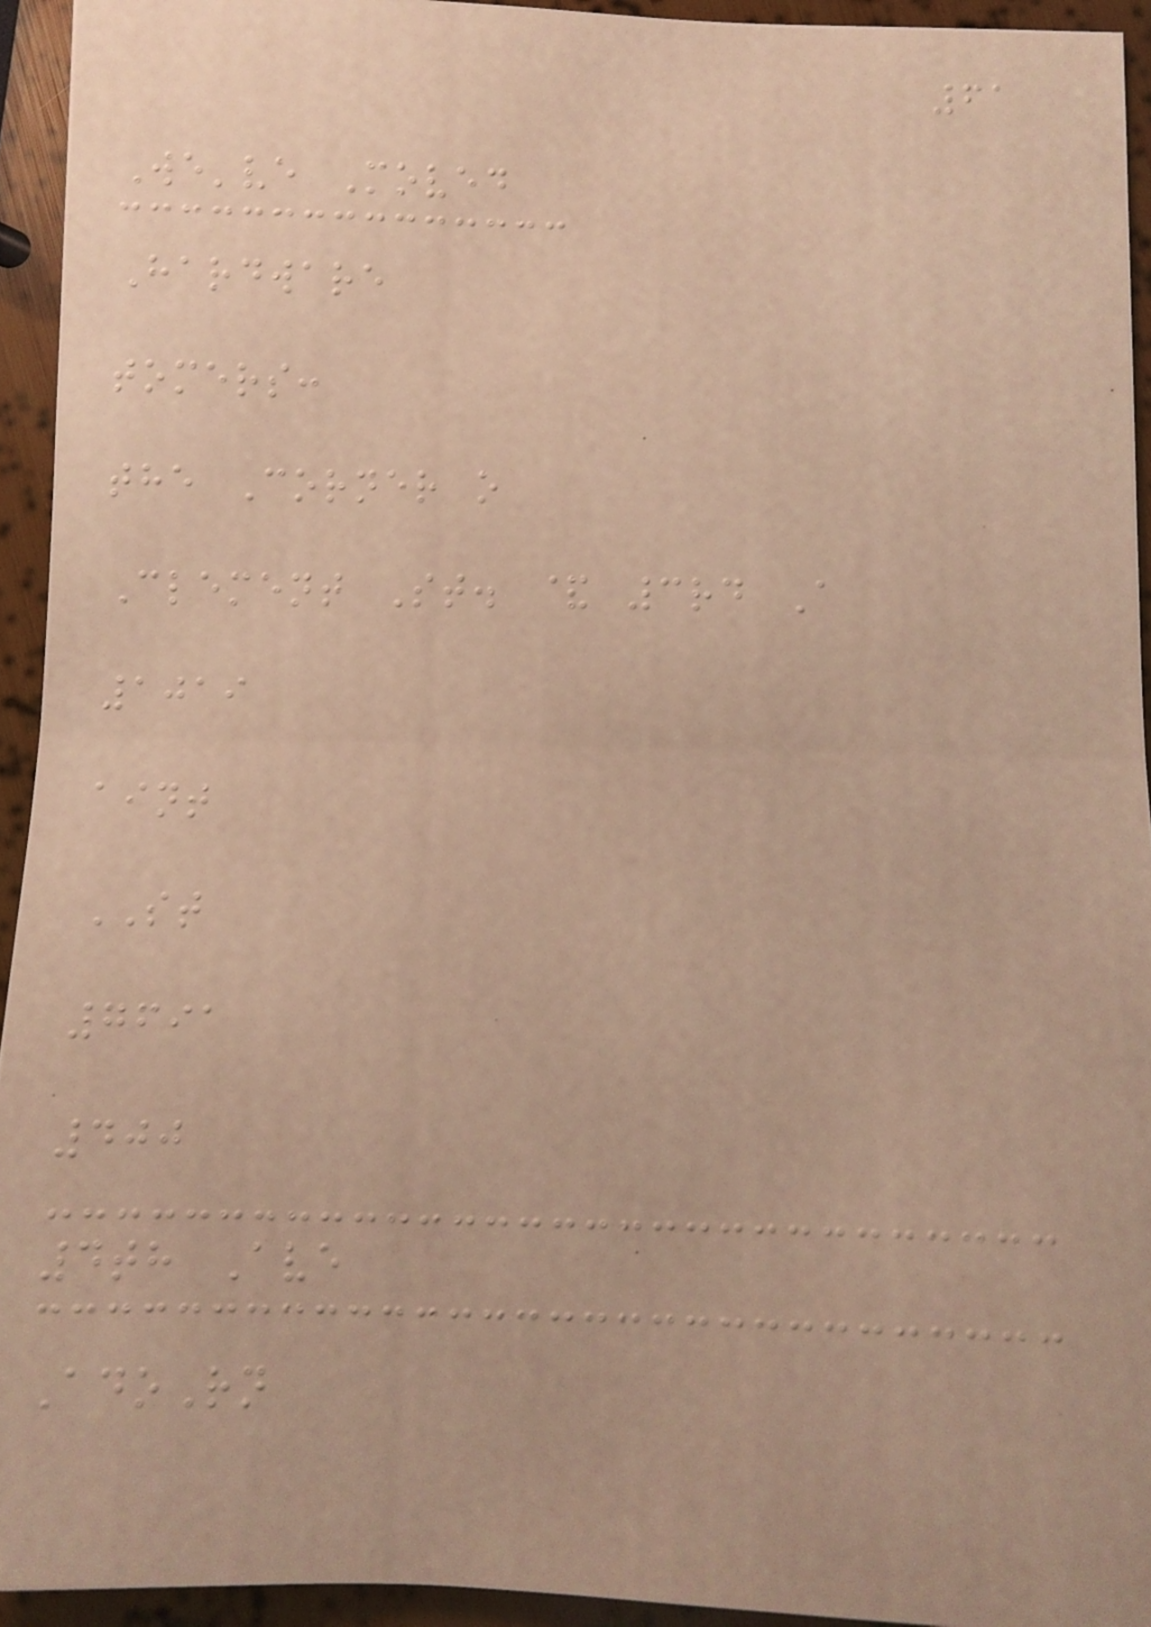61
We've Moved
Hardware
tomers:
the Corner o
Clement St. & 3rd A
1019
aint
ST
7691
400
4th Ave
AdoRn
